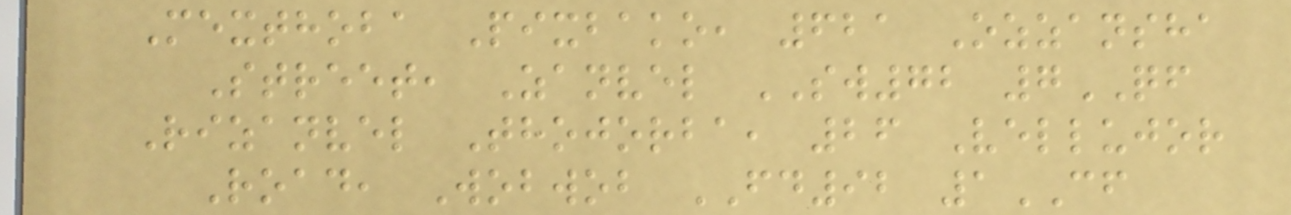Mexthoba Pixbako, 621 Ozzansha
Street, Zanvel SW72 7QF
Rizanvel Thojorba, 26 Vellujor
Road, Wobwob FD92 1CF
